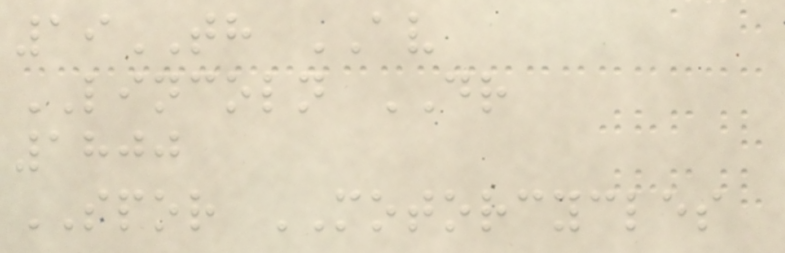19TH AV
LINCOLN DR
1800
SPOR MOTORCYCLES
